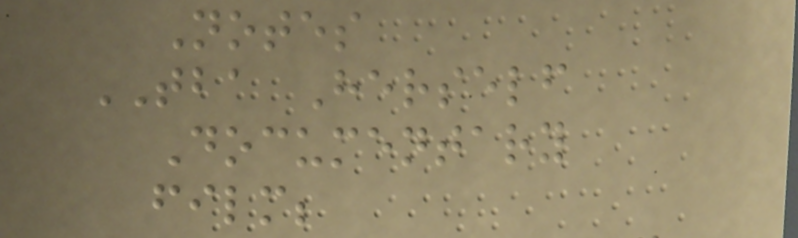Notes
TBA Herself
Documentary
film;
